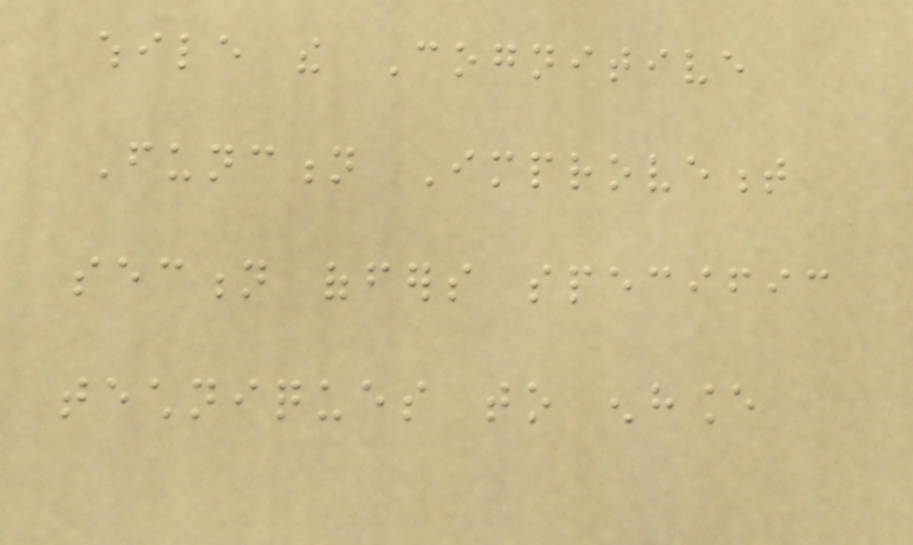while the Cognitive
Function Improvement
section offers specific
techniques to enhance
